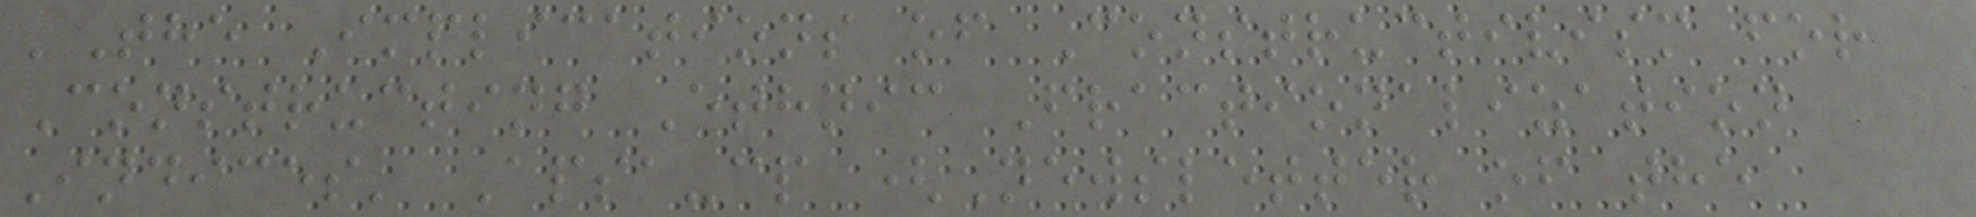'The Implications of Constructivism for
Constructing Ethnic Fractionalization
Indices' Apsa-cp (Newsletter of the
